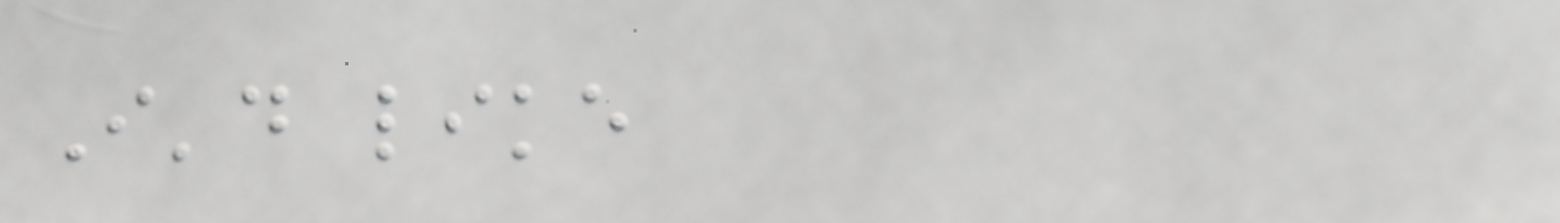I'd like
